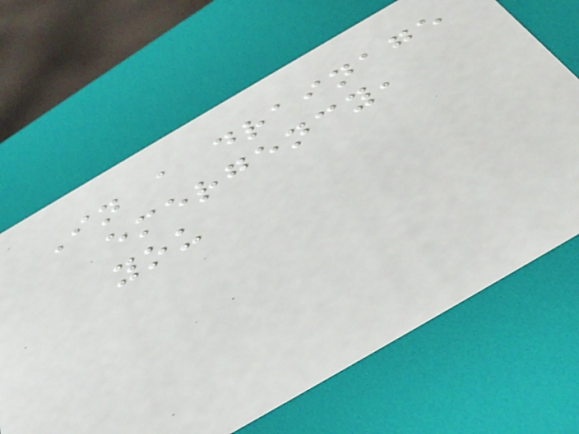In a drainage
emergency,
you
